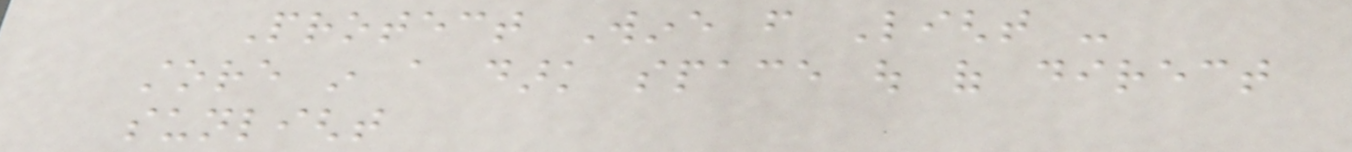Protect Wine from Light -
store in a dark space out of direct
sunlight
